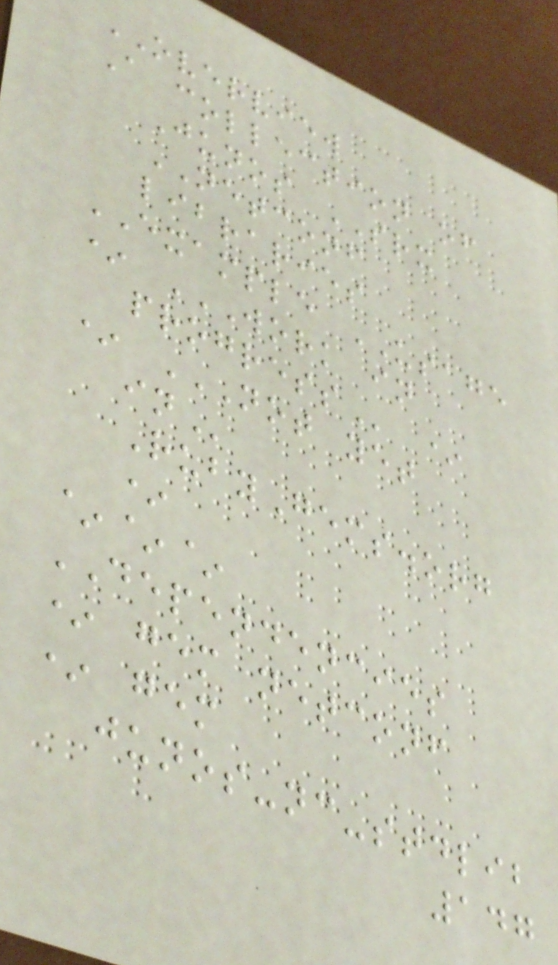OVERVIEW
A collection of
Junos SRX
NETCONF
libraries
EXAMPLE USAGE
* WORK IN
PROGRESS *
* NOT YET
IN
RubyGems.org
*
~~~
DEPENDENCIES
* gem netconf
* gem
junos-nc-stdlib
147
